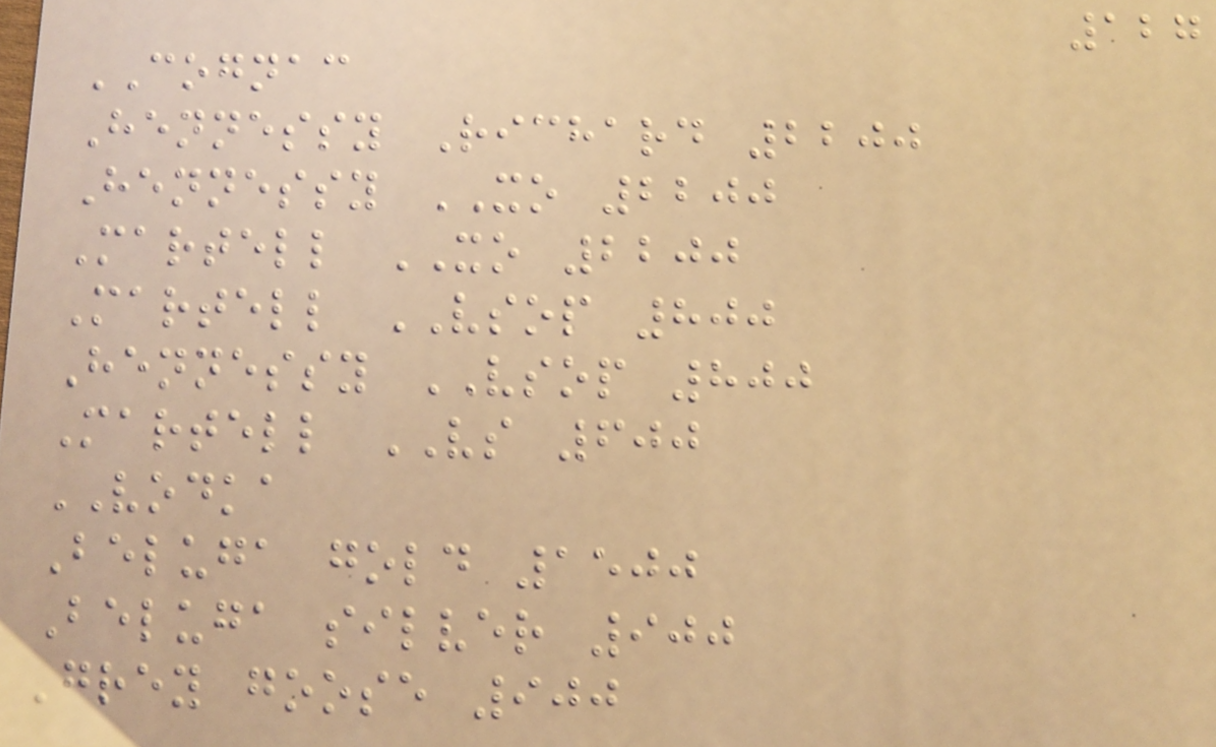127
COGNAC
Hennessy Richard 2200
Hennessy XO 2200
Martell XO 2200
Martell VSOP 800
Hennessy VSOP 800
Martell VS 600
VODKA
Beluga gold 1500
Beluga silver 900
Grey goose 900
